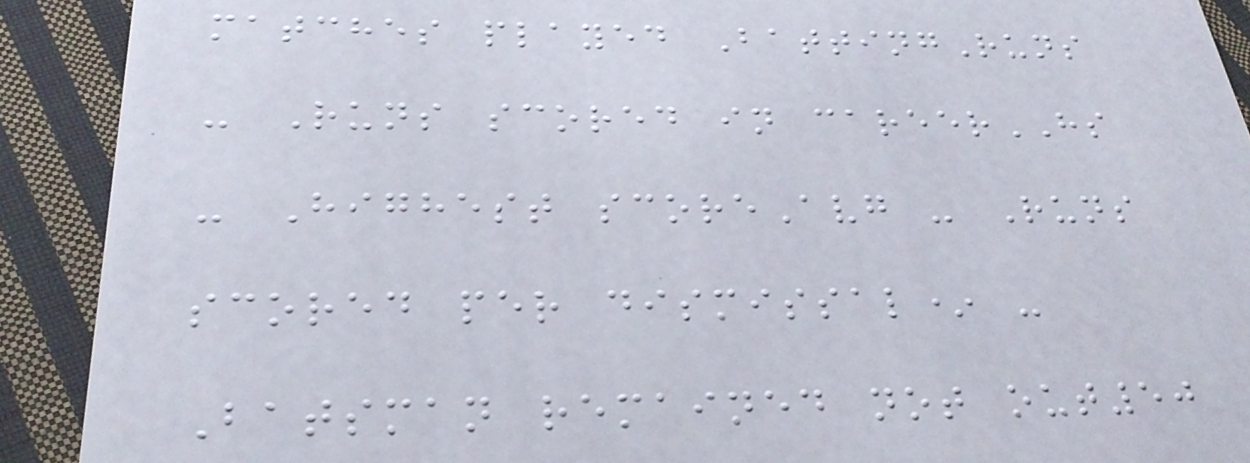matches played BattingRuns
- Runs scored in careerHS
- Highest scoreAvg - Runs
scored per dismissal* -
Batsman remained not out50
